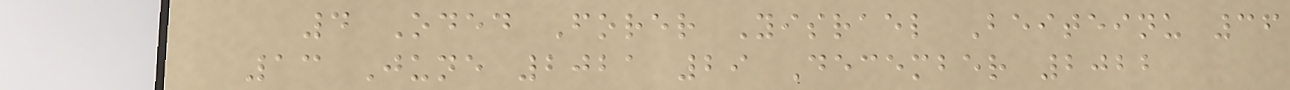4 Oded Forer Yisrael Beiteinu 36
13 June 2021 29 December 2022
